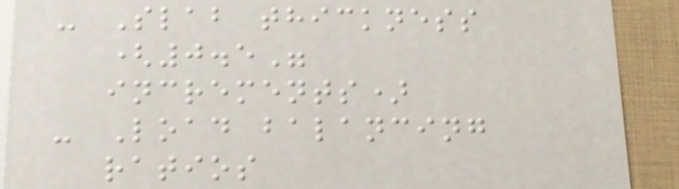- Slab thickness
(0.5"
increments)
- Load balancing
ratios
